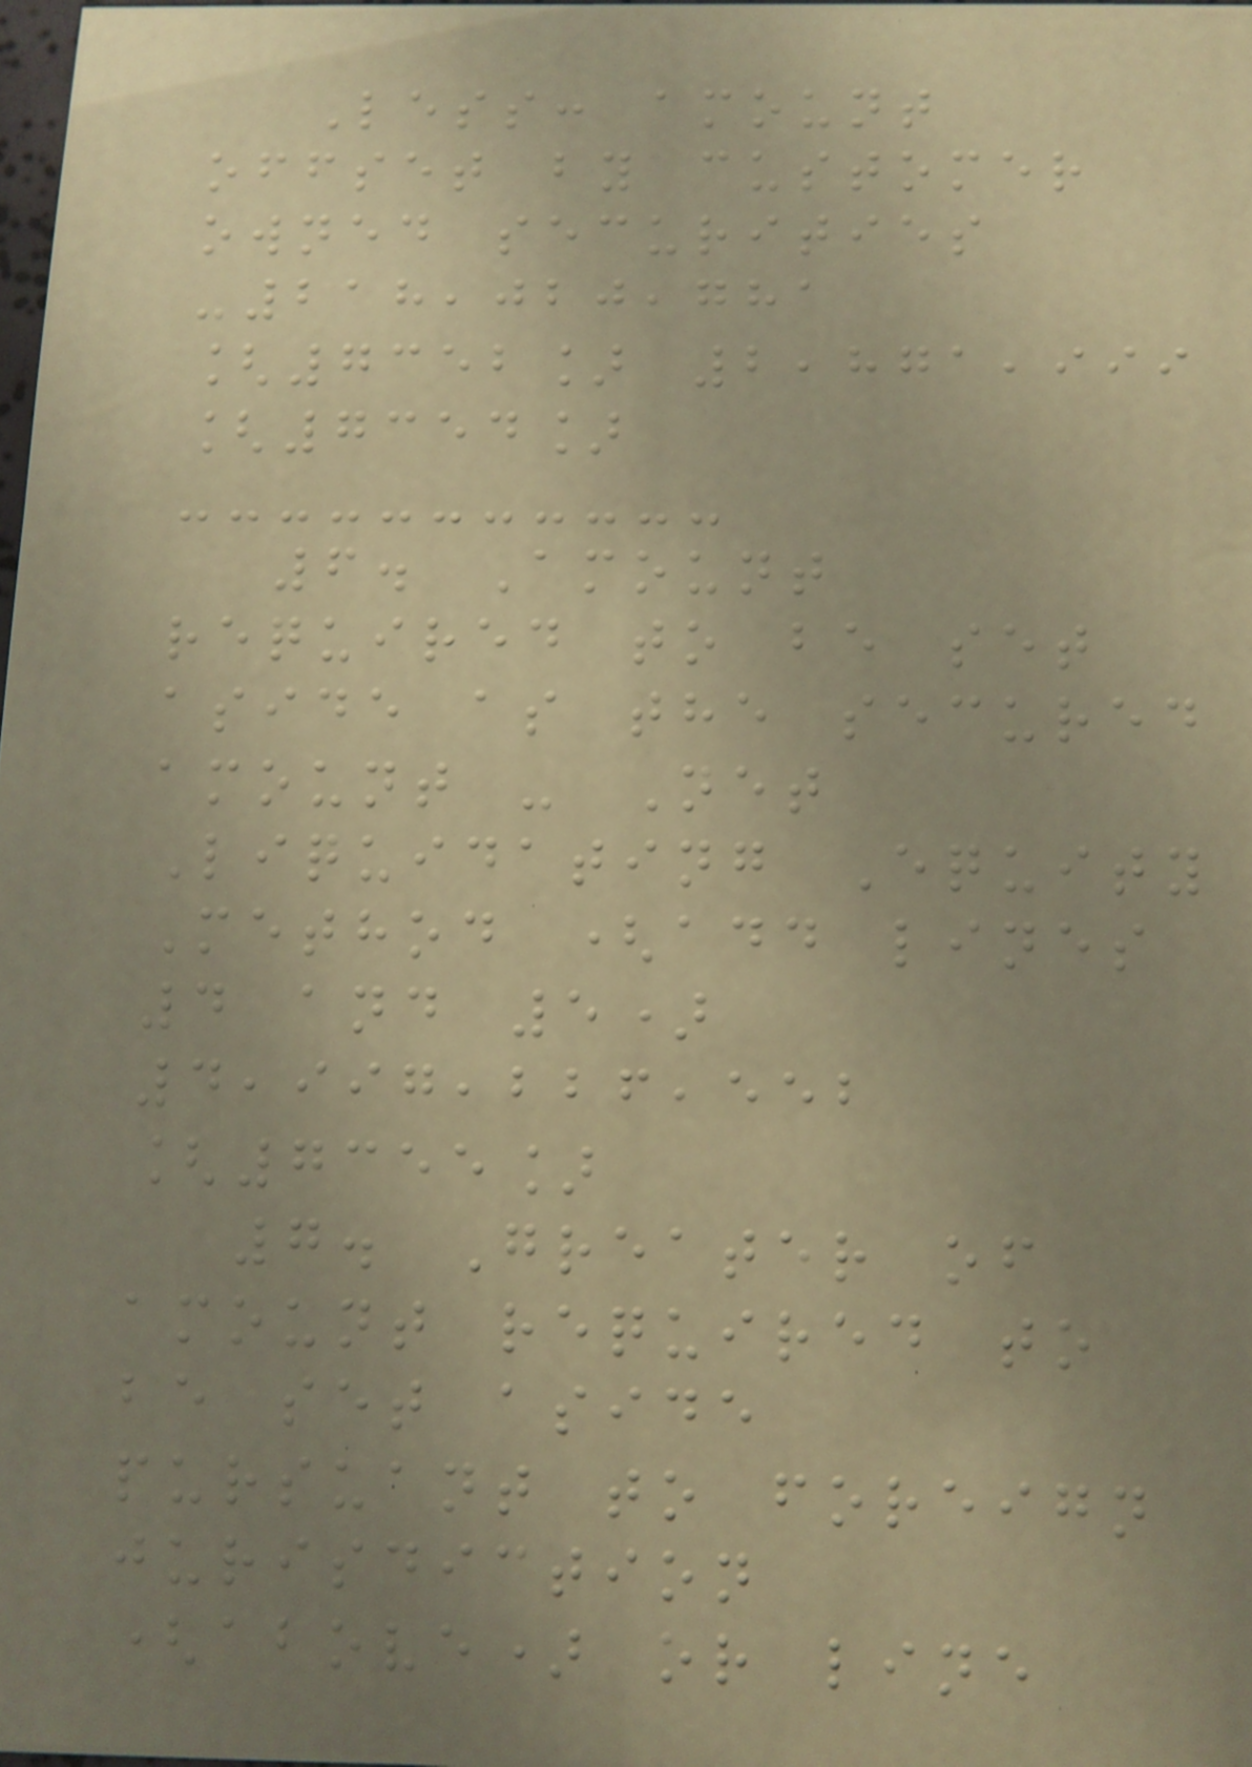Less: amount
offset by customer
owned securities
-218,020,781
[7352] 2,871,999
[7354]
6. Amount
required to be set
aside as the secured
amount - Net
Liquidating Equity
Method (add lines
4 and 5)
4,997,226,552
[7355]
7. Greater of
amount required to
be set aside
pursuant to foreign
jurisdiction
(above) or line
